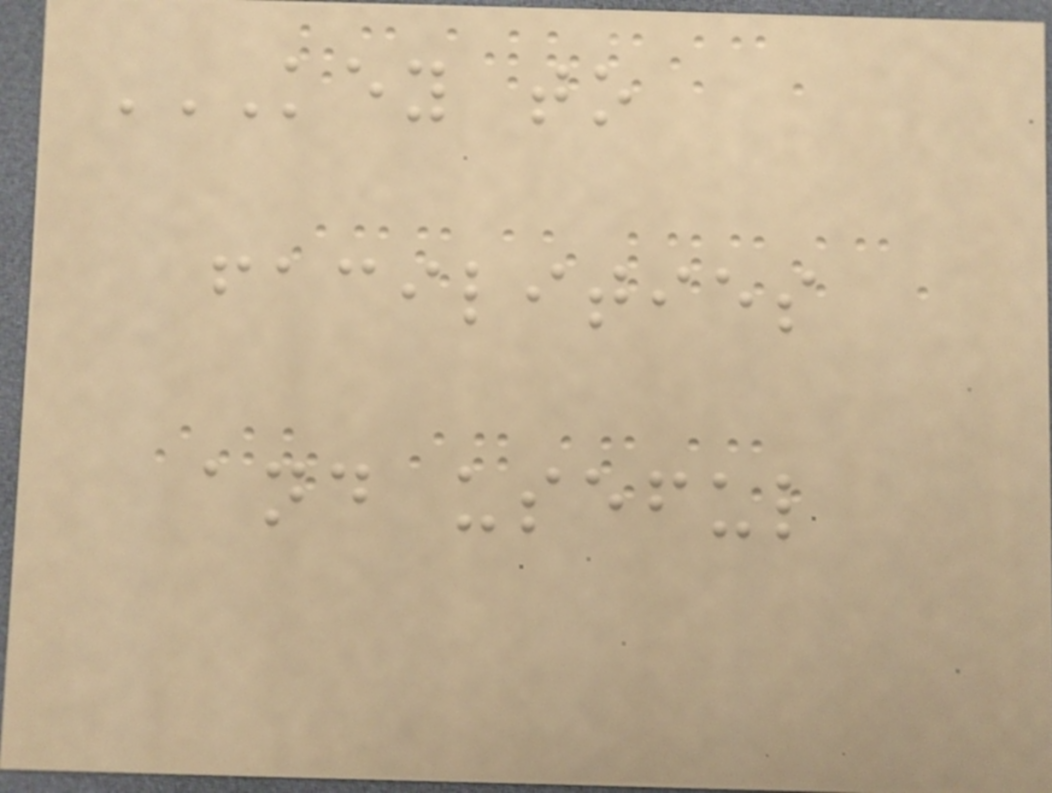KEY TO
FACILITIES
AND USEFUL
